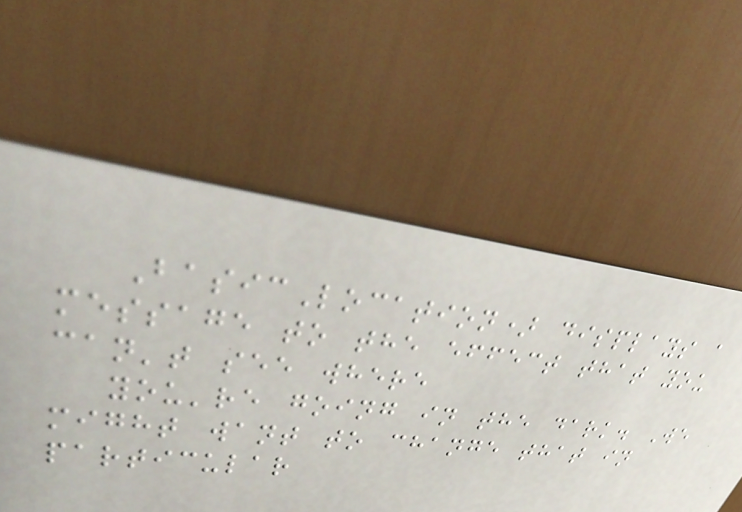BasicLocation) displays a
message to the effect that you
can't see where
you're going in the dark. We
might want to change that in
particular
